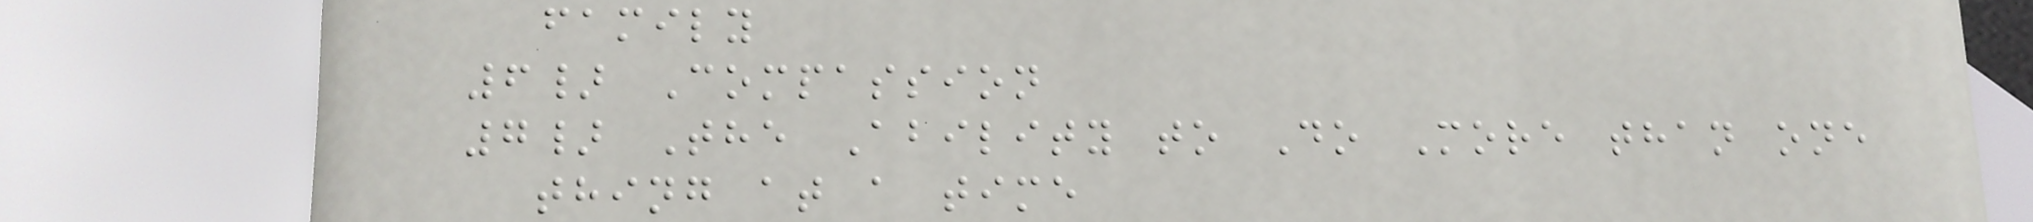family
6} Compassion
7} The Ability to Do More than one
thing at a time
